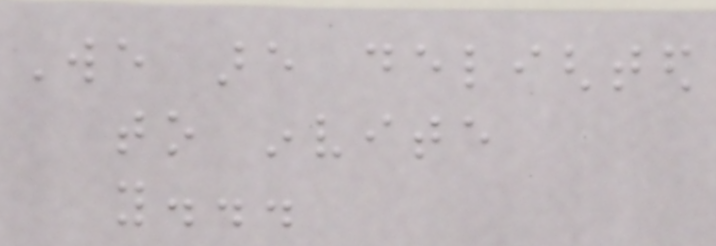We are delighted
to invite
you...
